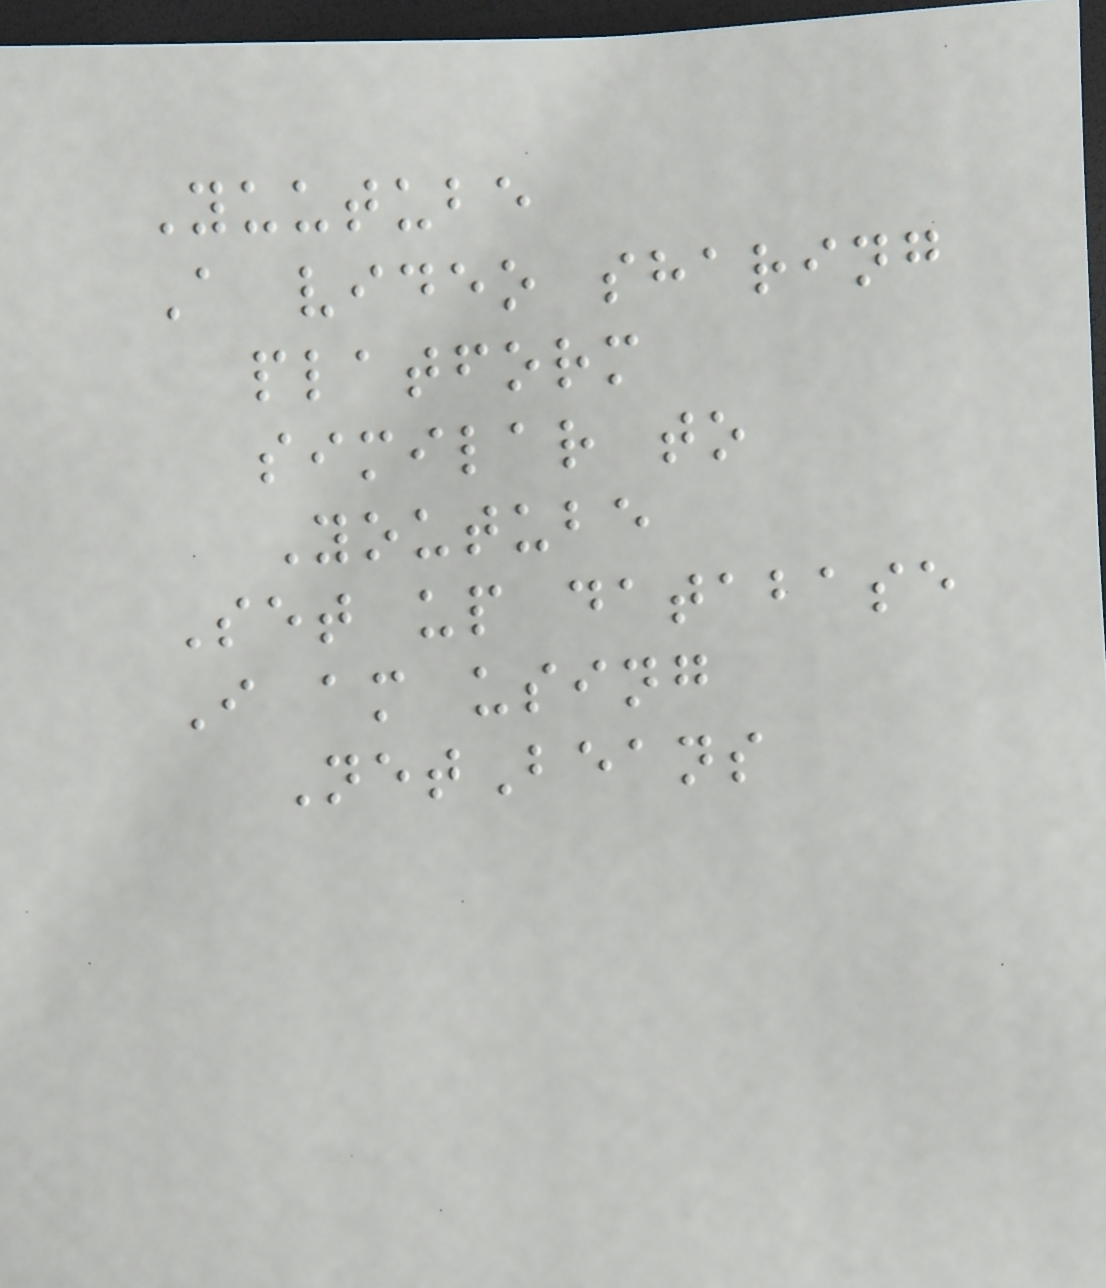Yuutube
A video sharing
platform
similar to
Youtube
Set up database
I am using
NetBeans
